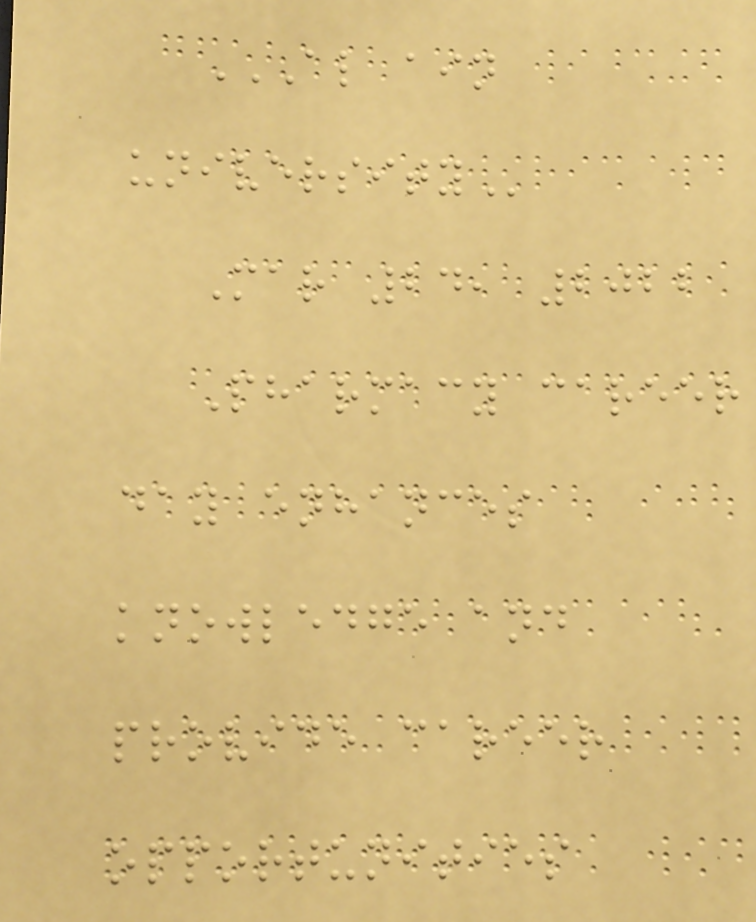AL AIN
UNIVERSITY
Mar 24, 2022
Pharmacy career
day enhances
knowledge and
provide career
opportunities
